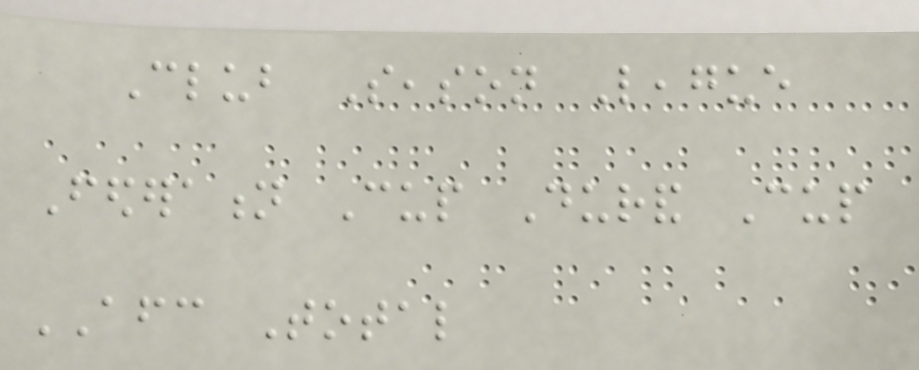Club Season League
Federation Cup Durand Cup
AFC Total
